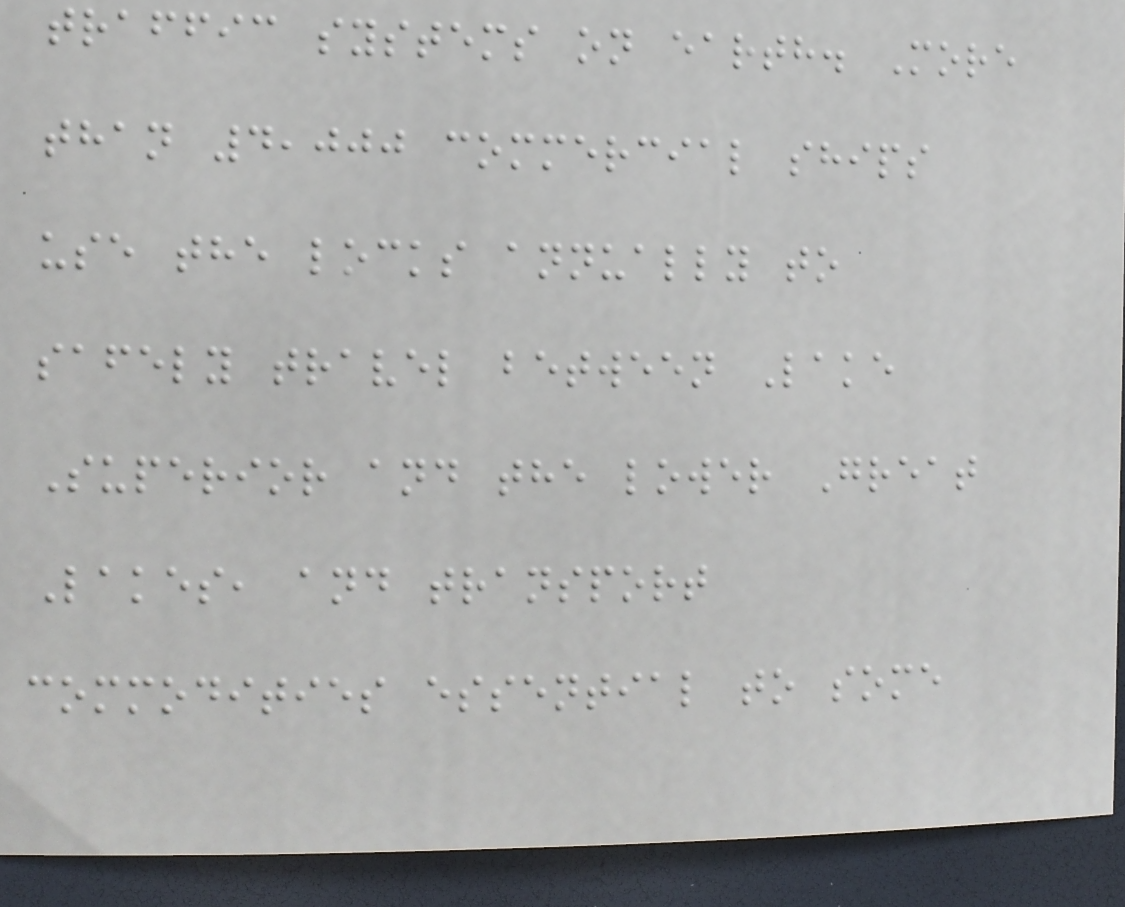traffic systems on earth. More
than 4,000 commercial ships
use the locks annually to
safely travel between Lake
Superior and the lower Great
Lakes, and transport
commodities essential to some
